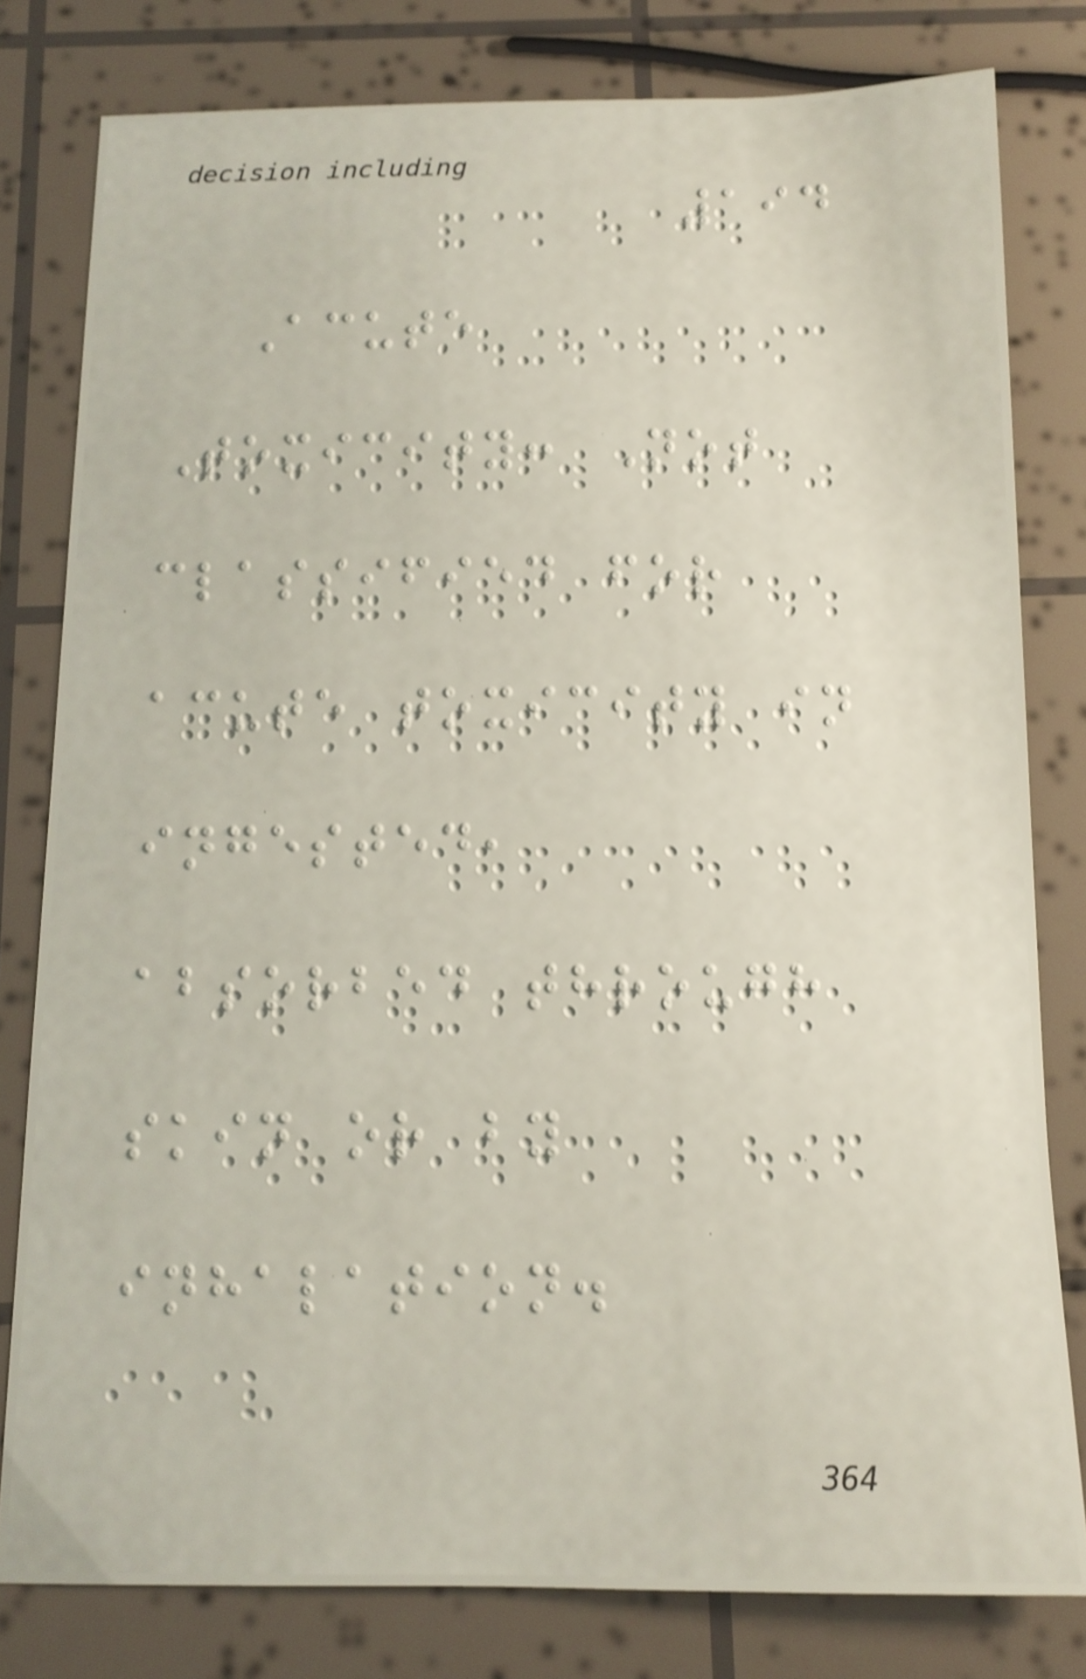194
Acute
Toxicity: Not
classified for
acute toxicity in
ingested,
absorbed through
skin or by
inhalation.
